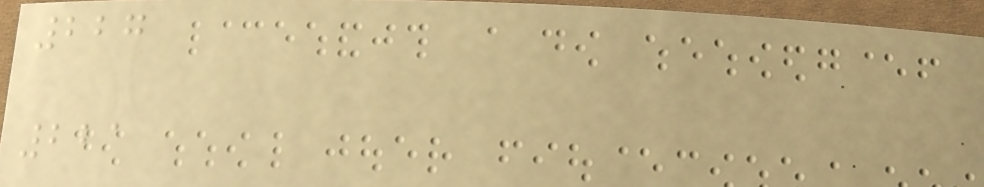227
221
